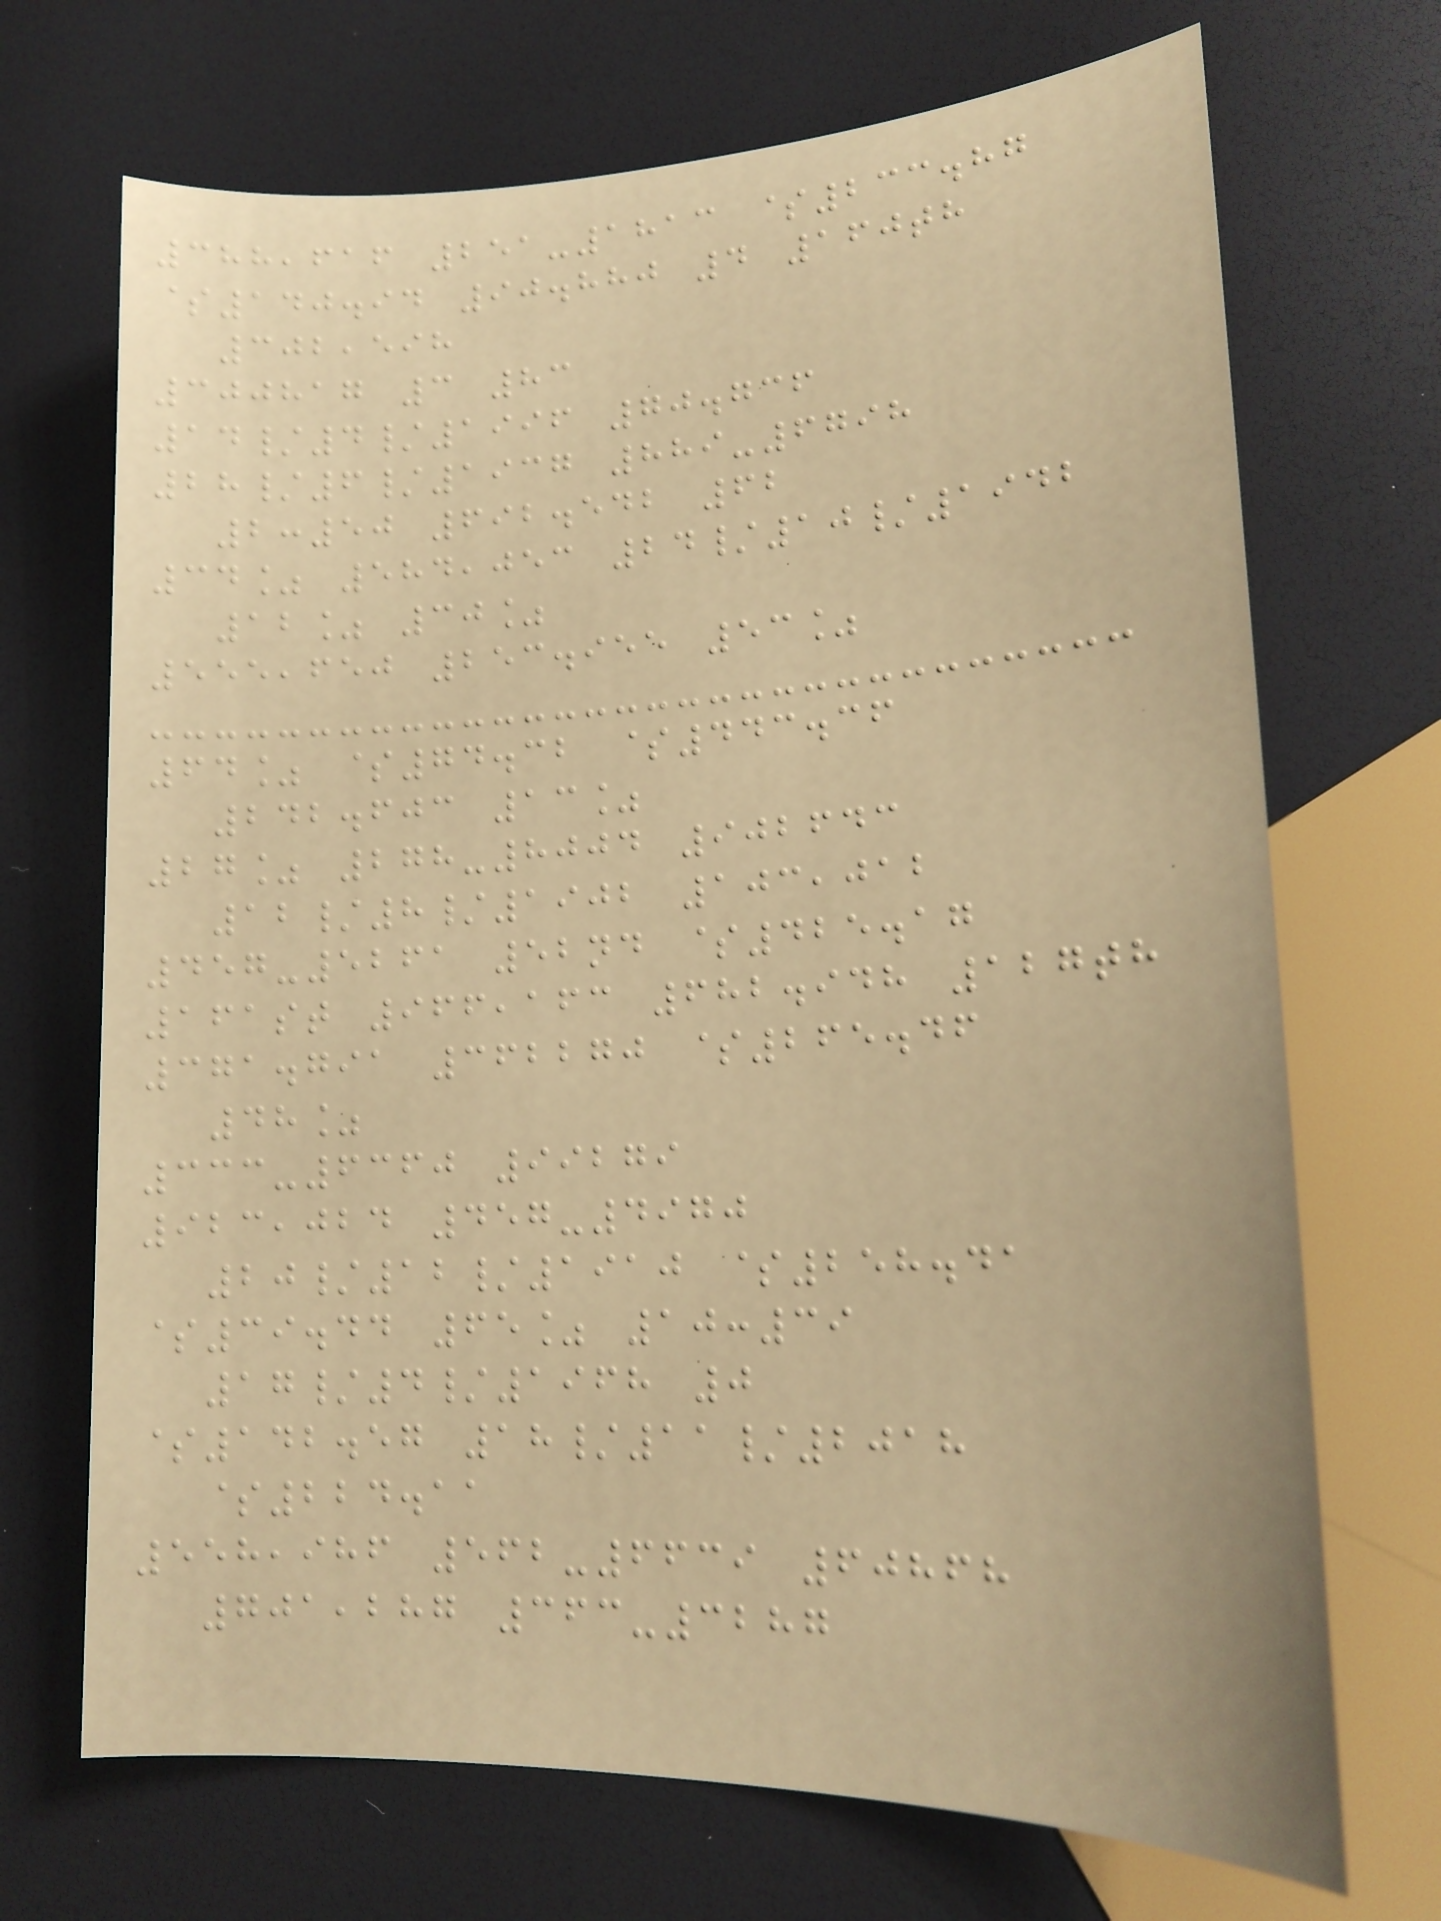388,616 251-1813 $233.87
$140.94 90.880 4 160th
302,598
300817 3 83
14/4/1996 70.736
28/6/1937 889-6798
2:50 692.542 62
34% 584,053 24/10/1942
12% 30%
555,650 253.955 53%
64% $74.32 $443.36
242.603 13%
27% 278-8004 902643
12/8/1902 103,012
457-5261 52nd $425.17
161st 966,163 682.948 127th
371.791 362270 $265.46
48%
333-6360 99279
923,024 457-4970
20/12/1910 $258.41
$39.44 65% 10:39
17/4/1968 0
$142.57 18/11/2018
$224.11
558,986 562-6639 60868
701,287 363-3287
